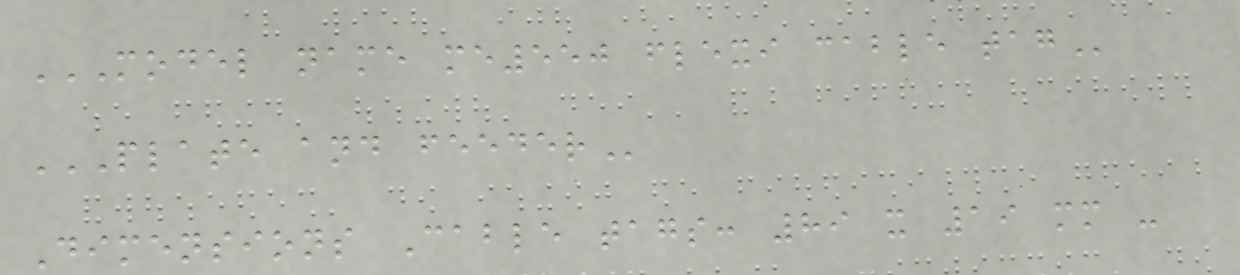MODEL NAME ME550 FLEXI CABLE TAG
PLATE AND FEEDER
Dimensions Cable tags: 89 x 19 mm -
